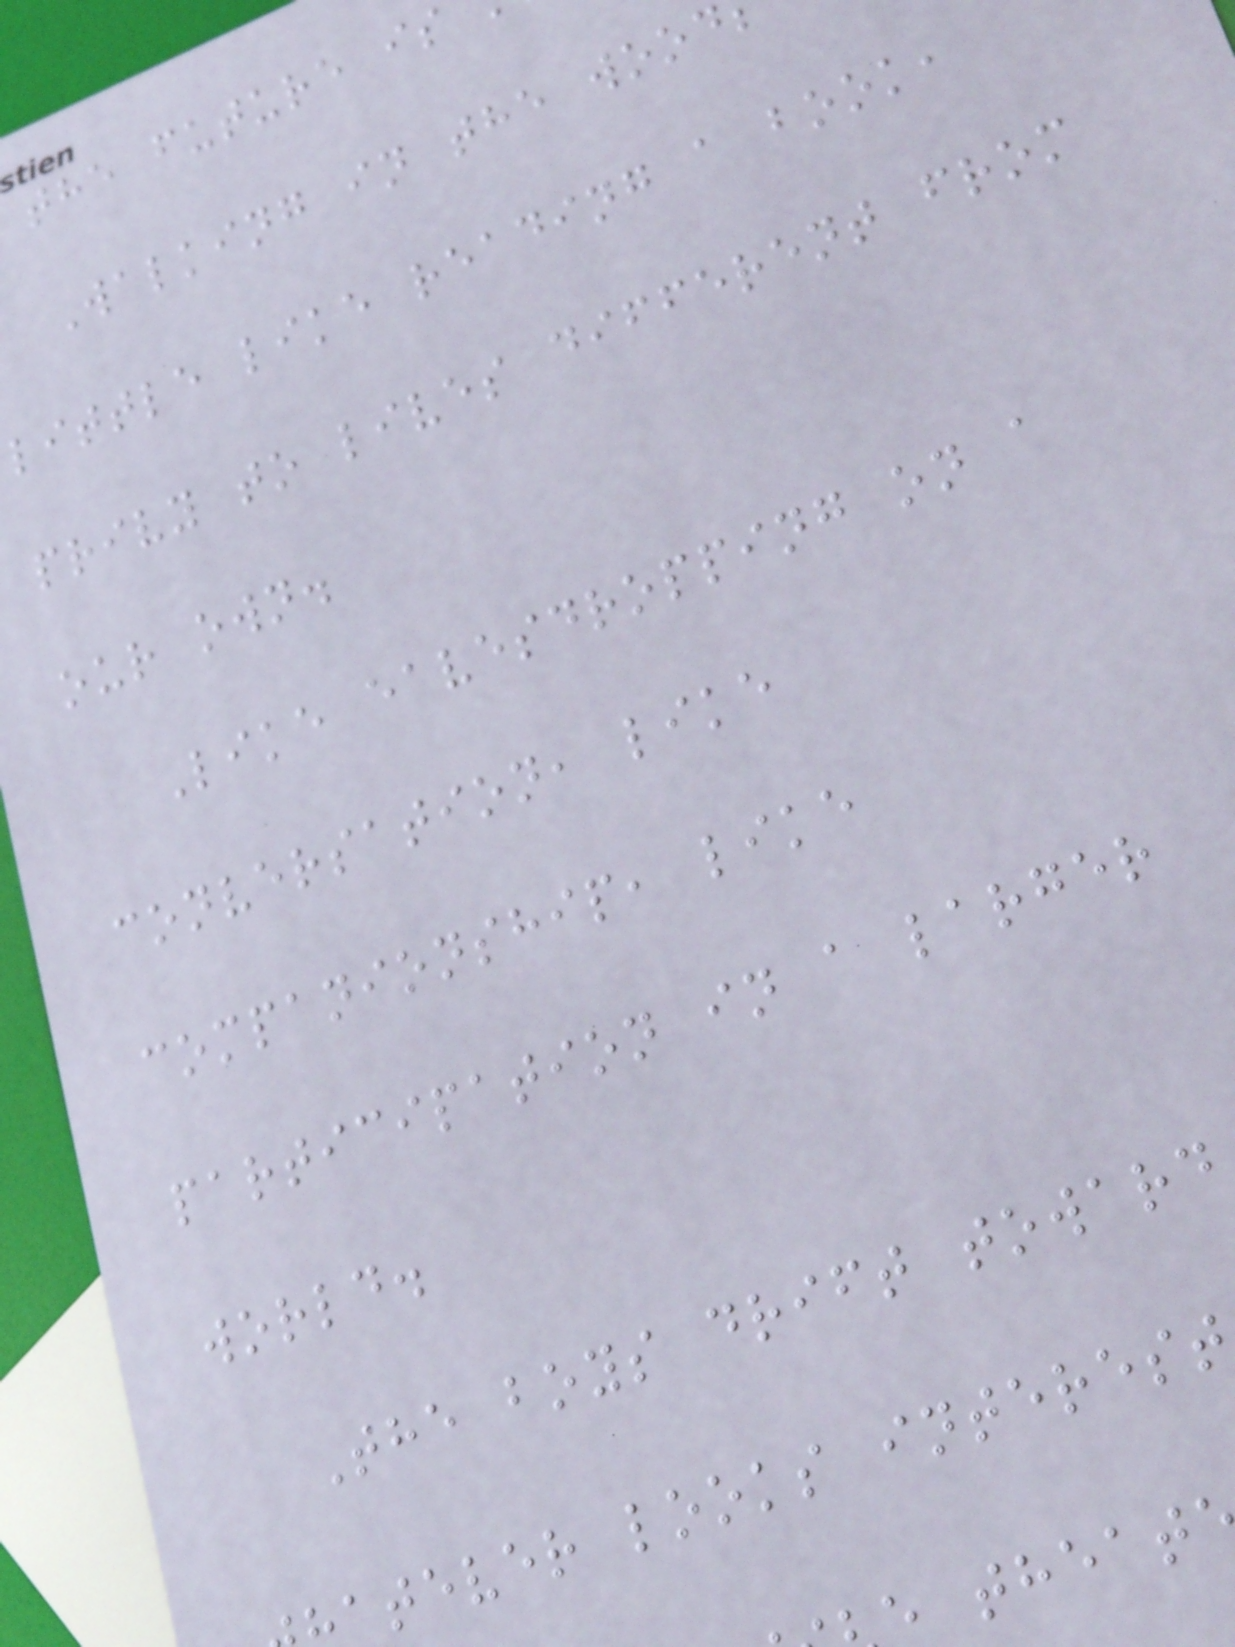the future is
Walking in the wood
little like reading a book,
privy to lives different from
our own.
Like eavesdropping on a
conversation, like
companionship, like
participation in a larger
world.
The boys drift toward
atever looks interest
